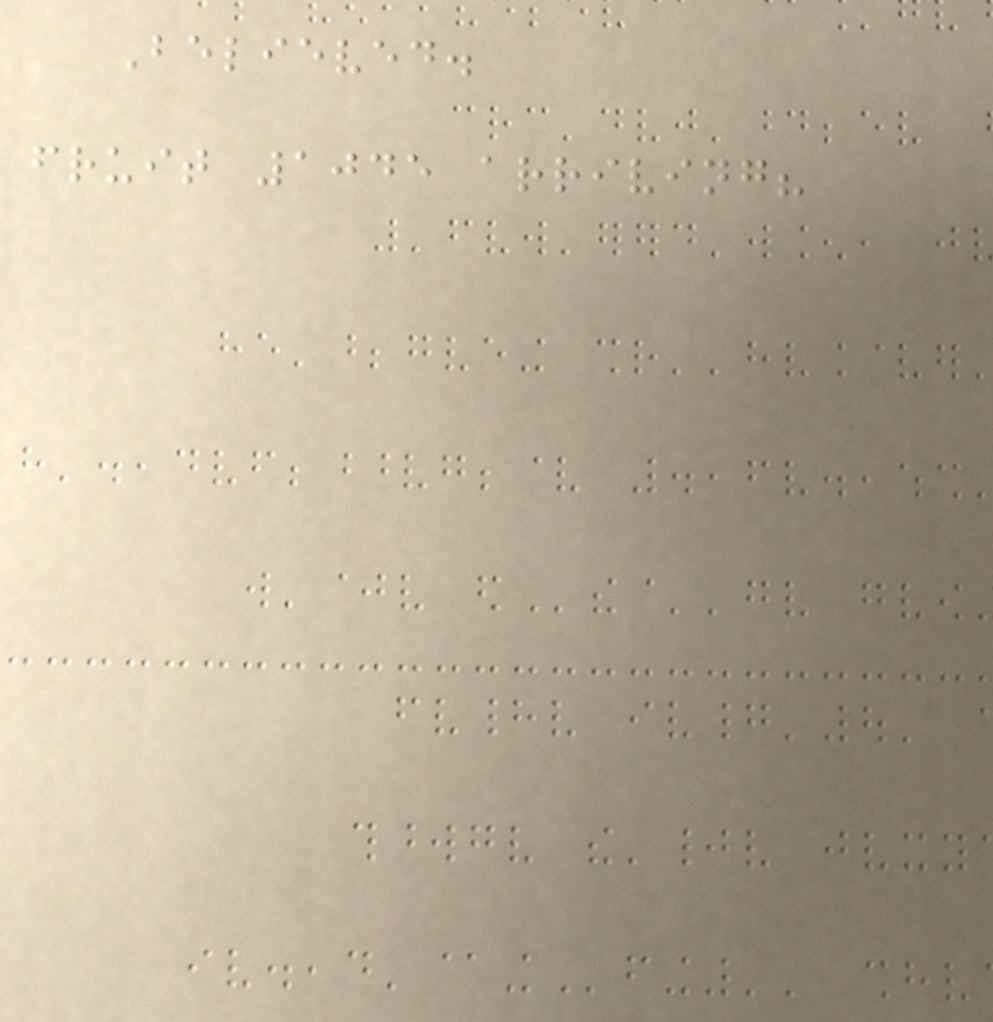Believed.
fruit 1045 arriving?
